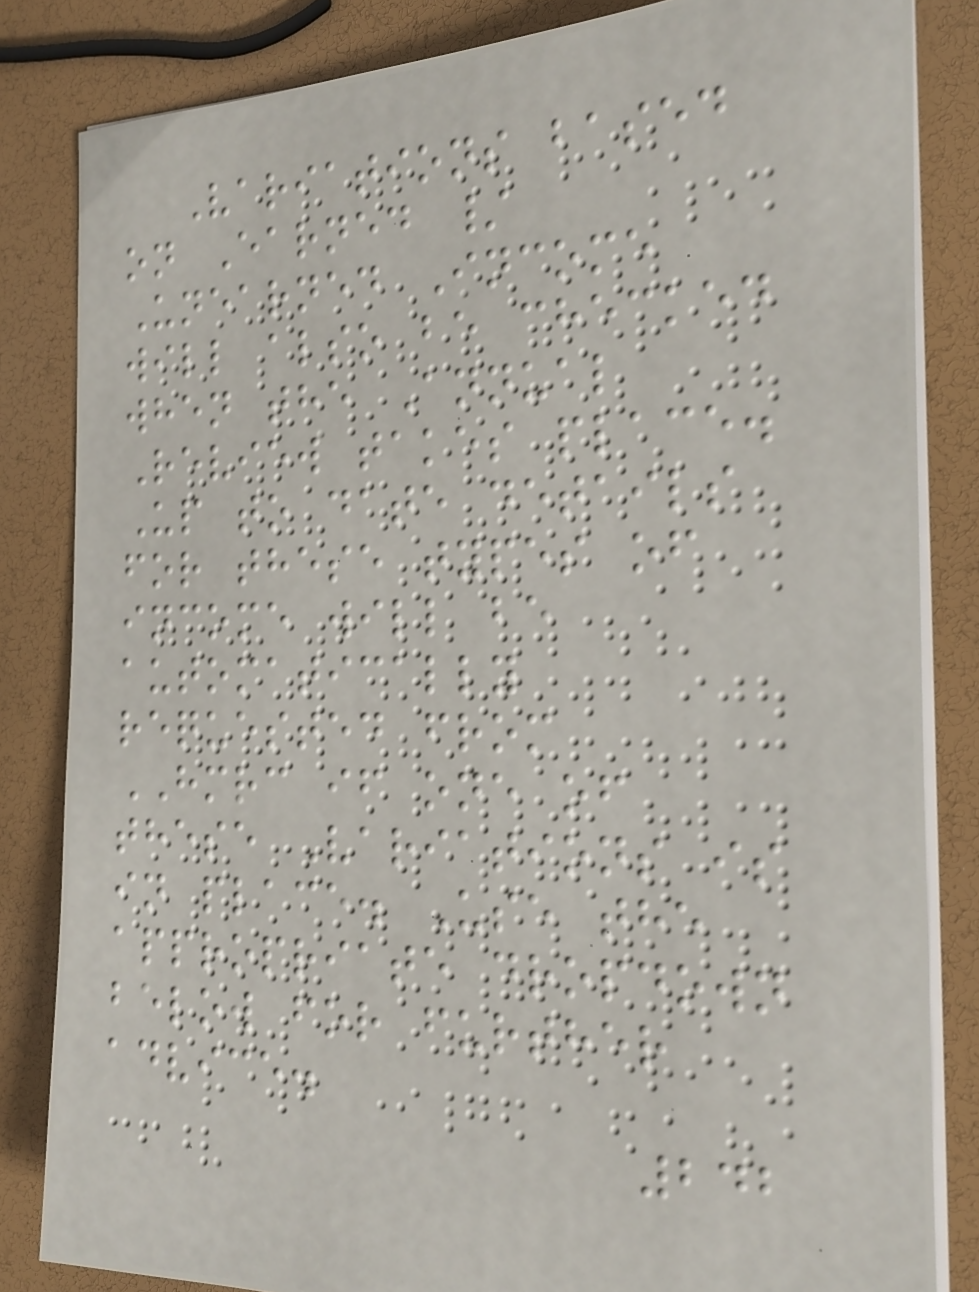Variations based
on Earned /
Unearned Income
will also be checked
when the Annual
Review takes place.
Up to date details
for these types of
income will be
automatically
requested from
HMRC if one of
these Variations is
in place. Use the
appropriate dropdown
below for further
advice.
242
